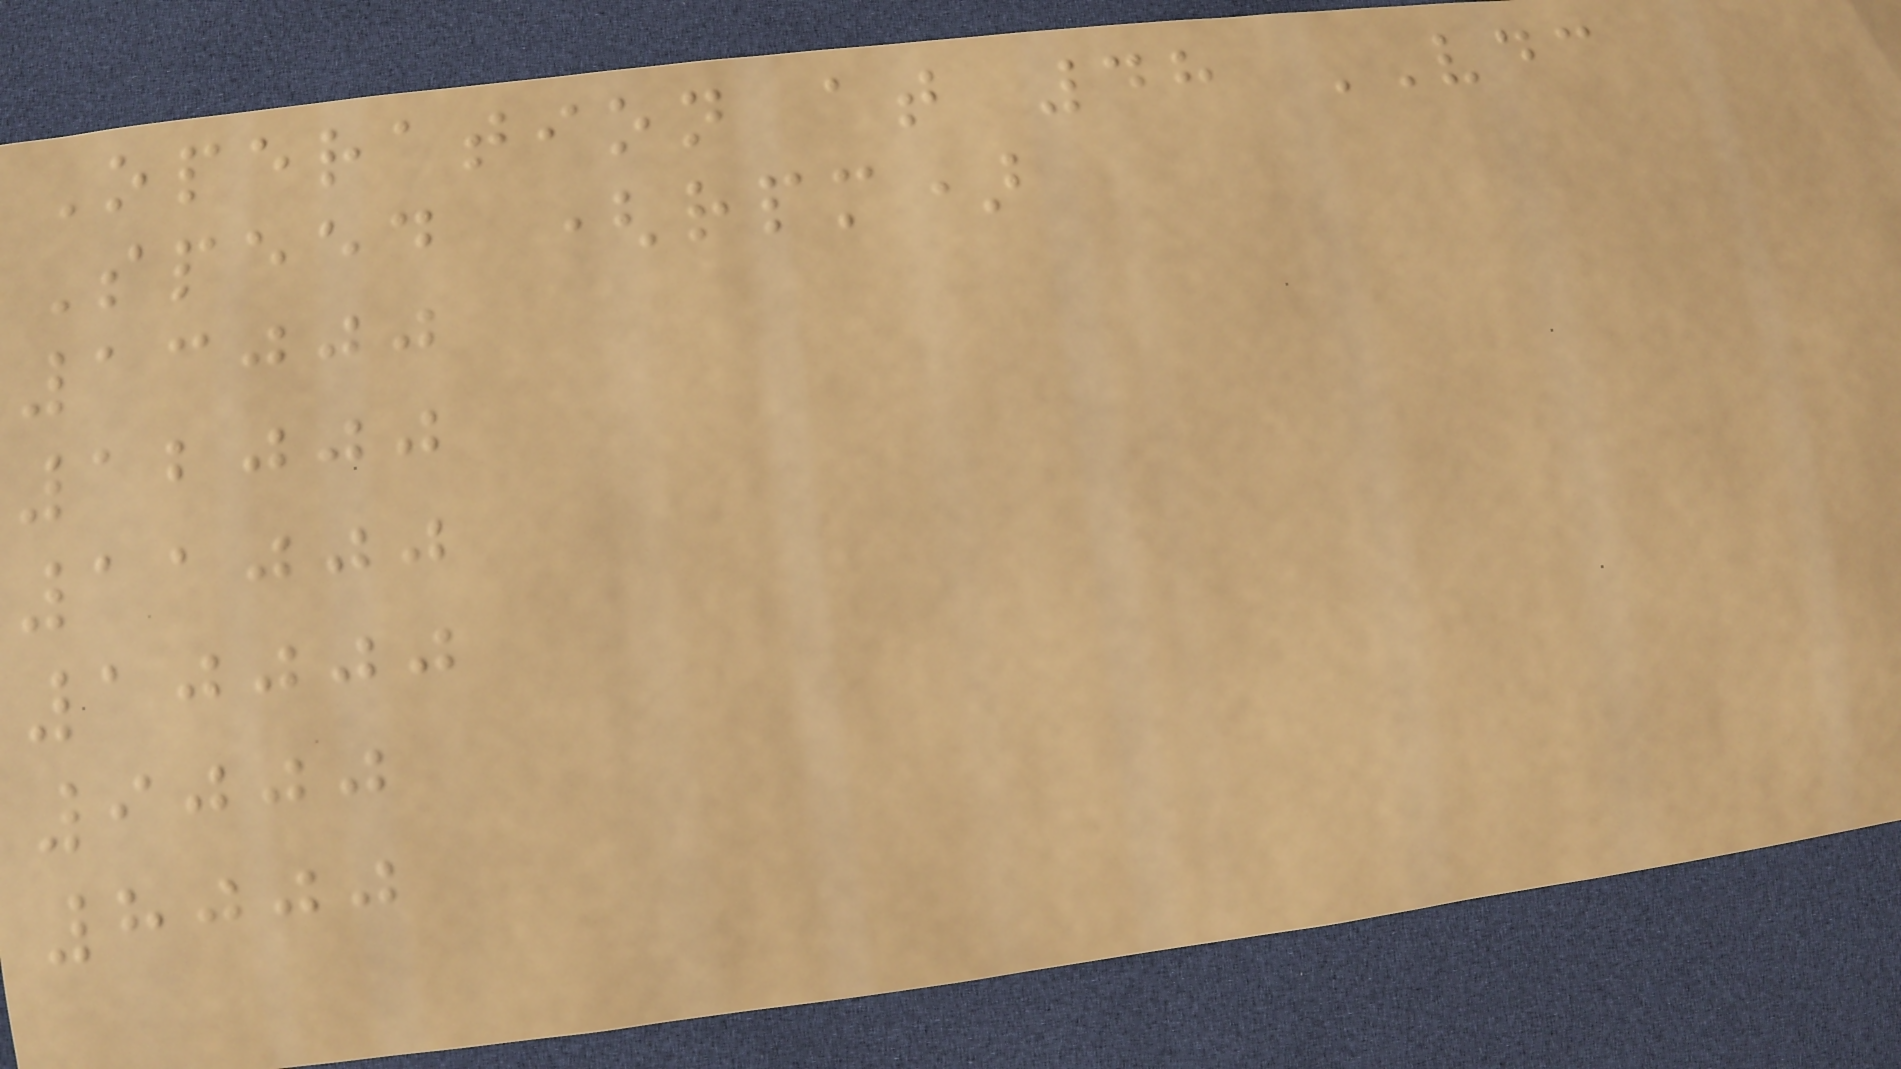Operation at 48 VDC
Speed (rpm)
13000
12000
11000
10000
9000
8000
